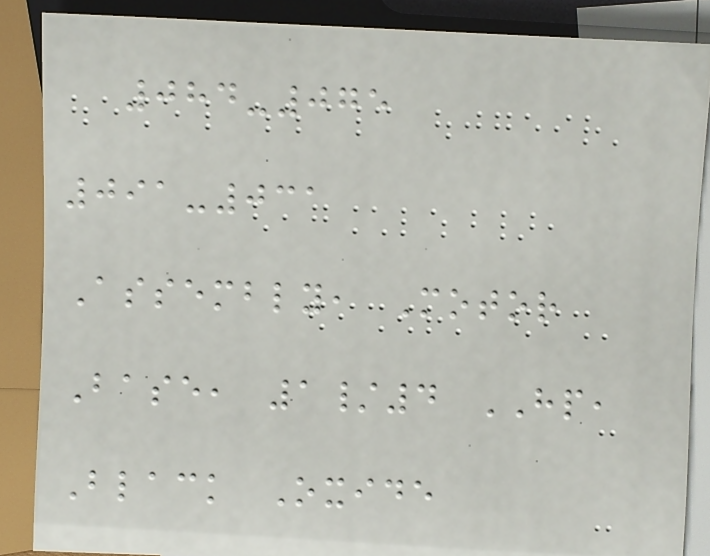084-075
091-031
Assembly, Motor
Base, 1/4 HP,
Black Oxide
